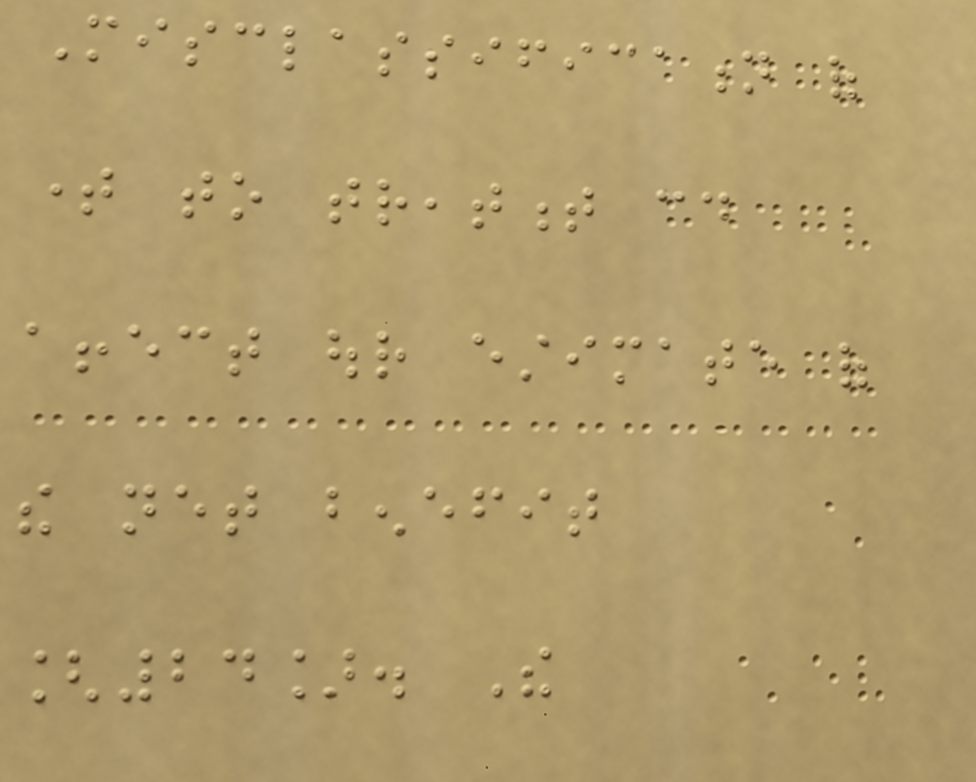Misclassification of
time to treatment could
affect our estimate of
the net benefit
[24]. The
